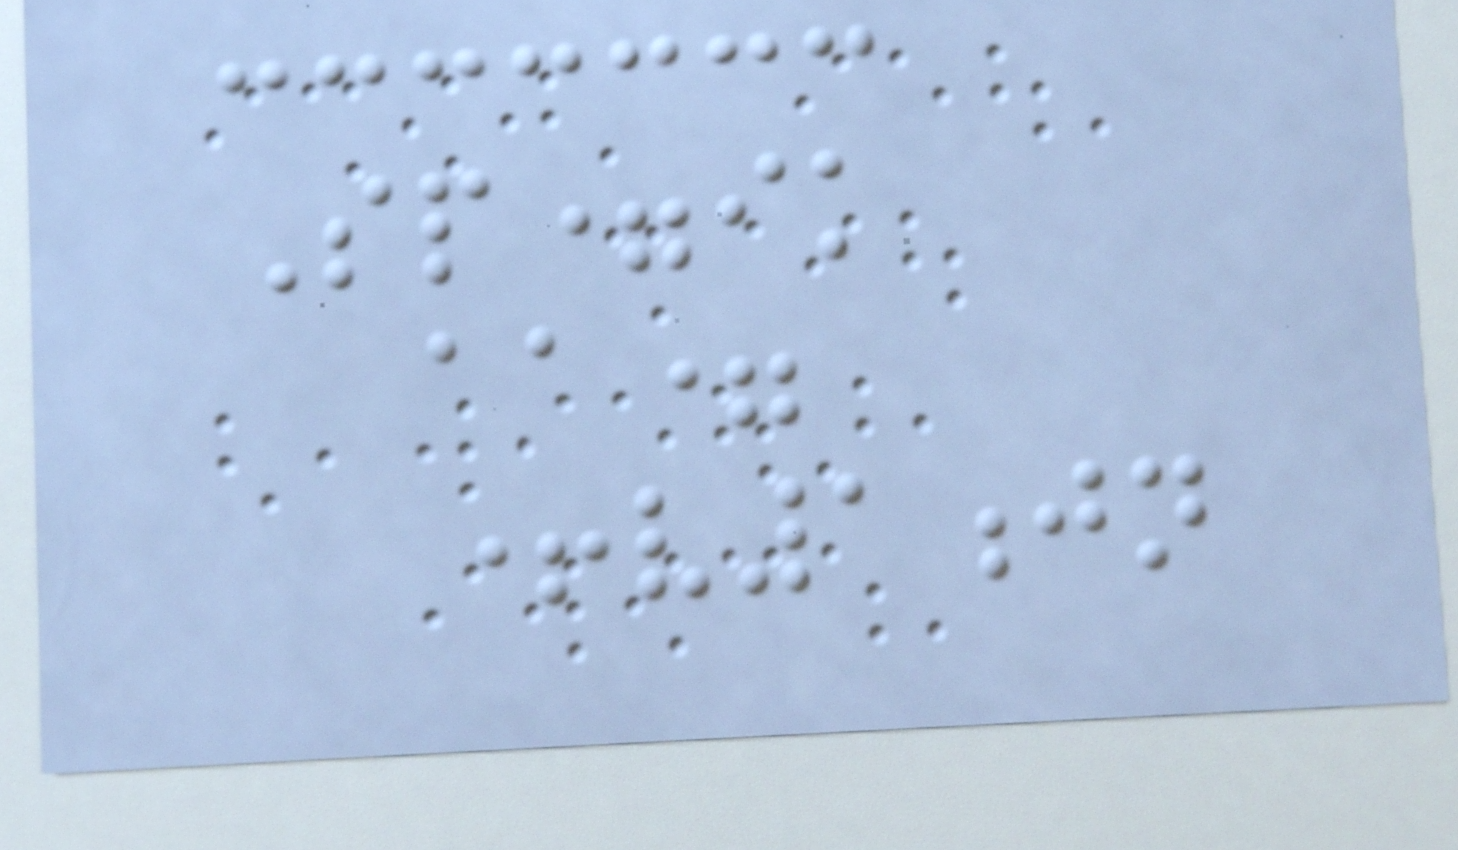Sp=ik
aa=
+v1jn
